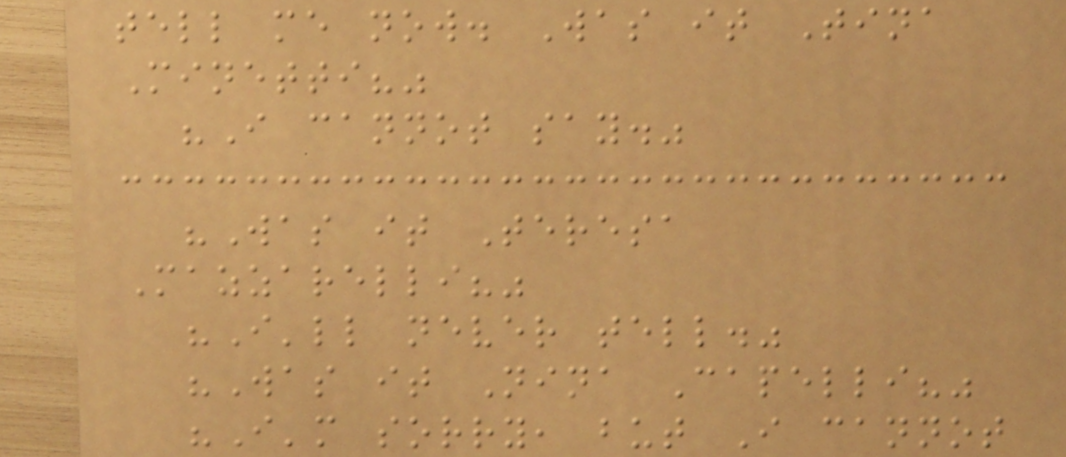tell me now. Was it Tina
Minetti?"
"I cannot say."
"Was it Teresa
Mazzarelli?"
"I'll never tell."
"Was it Nina Capelli?"
"I'm sorry, but I cannot
